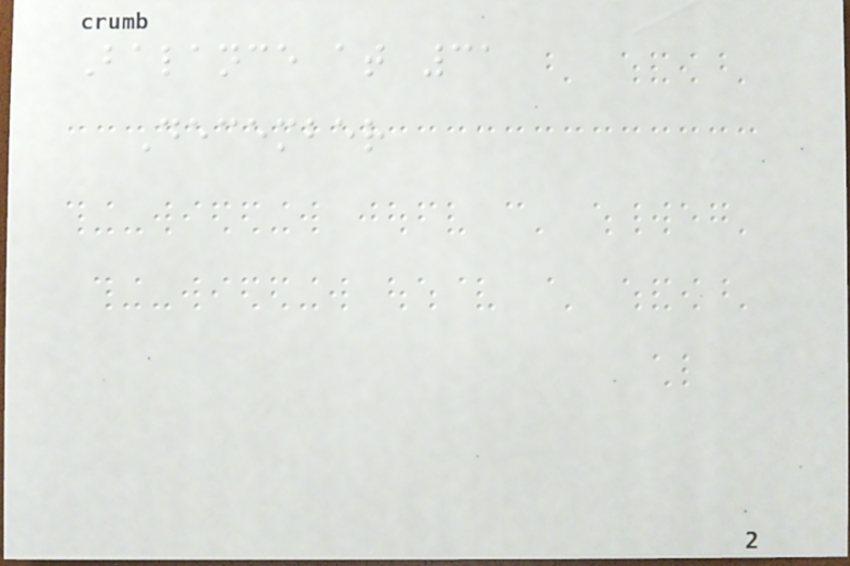Balance at 31
December
